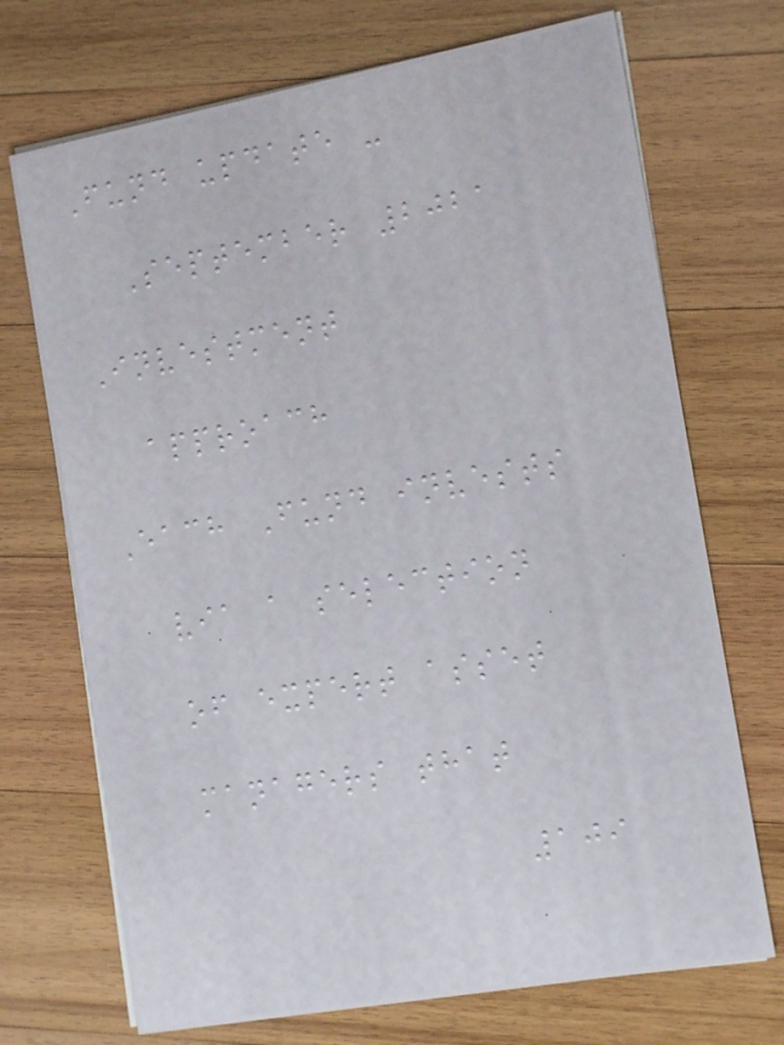Fund update -
September 2021
Investment
approach
Each Fund invests
via a selection
of expert asset
managers that
109
